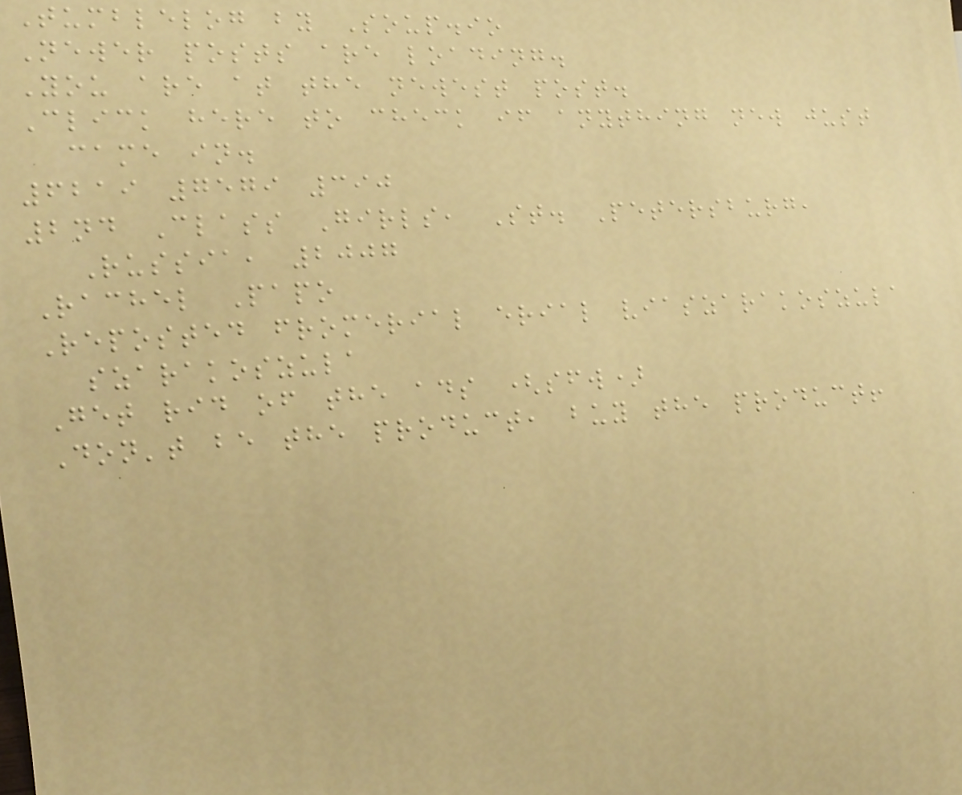Tumblelog by Soup.io
Newer posts are loading.
You are at the newest post.
Click here to check if anything new just
came in.
6219 7579 390
2nd Class Girls, St. Petersburg,
Russia, 2007
Rachel Papo
Reposted fromerial erial viaszarakoszula
szarakoszula
Get rid of the ads (sfw)
Don't be the product, buy the product!
